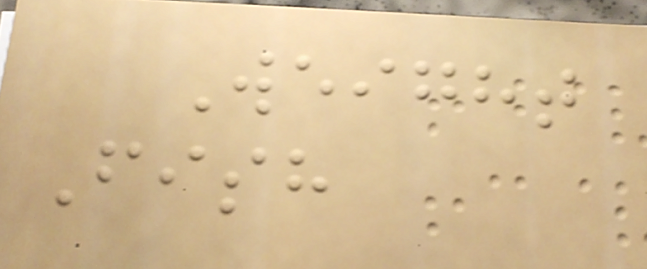Weight
Fish
